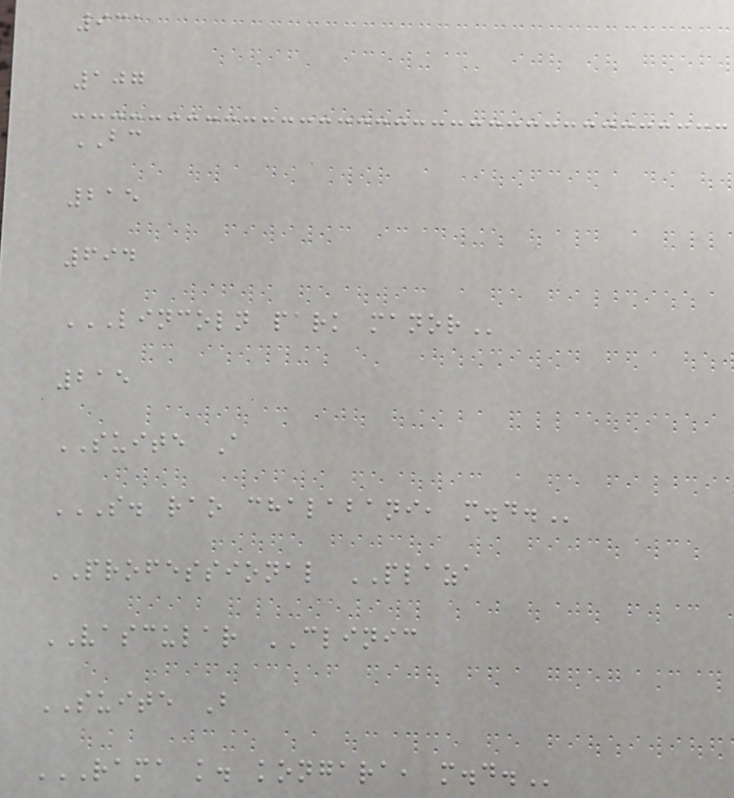931
107
BC
215
694
LINCOLN PARK MANOR
215
SUITE A
S. RAO CHALABANI, M.D.
PROFESSIONAL PLAZA
VASCULAR CLINIC
SUITE B
RAMA K. KONGARA, M.D.
